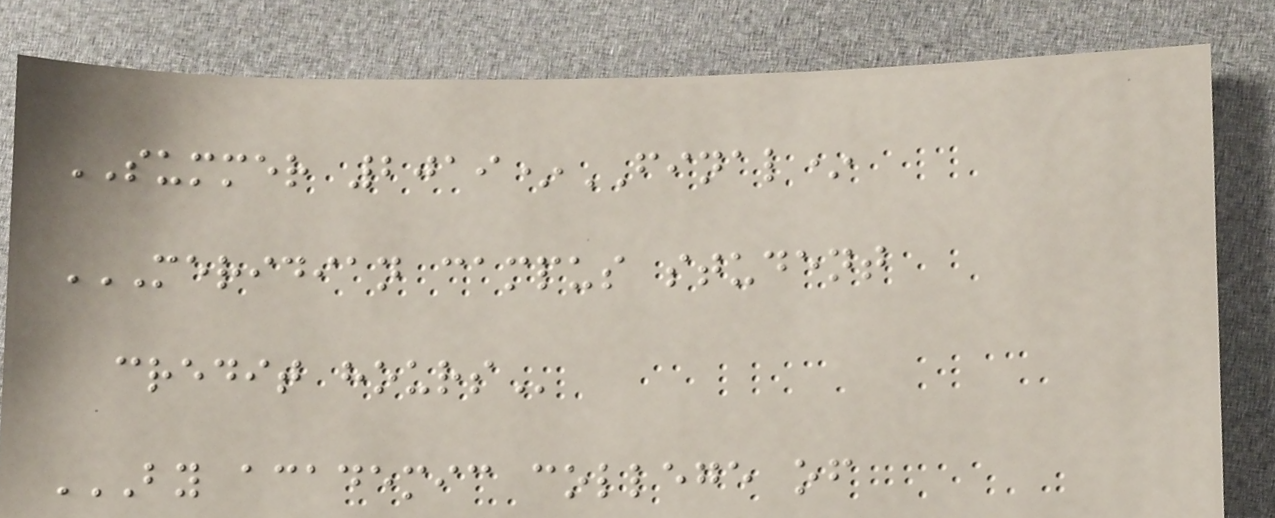SUMMER 2019*FINAL*
MERIDIAN CAMPUS STUDENT
CREDIT HOURS
BY ACADEMIC COLLEGE OF
